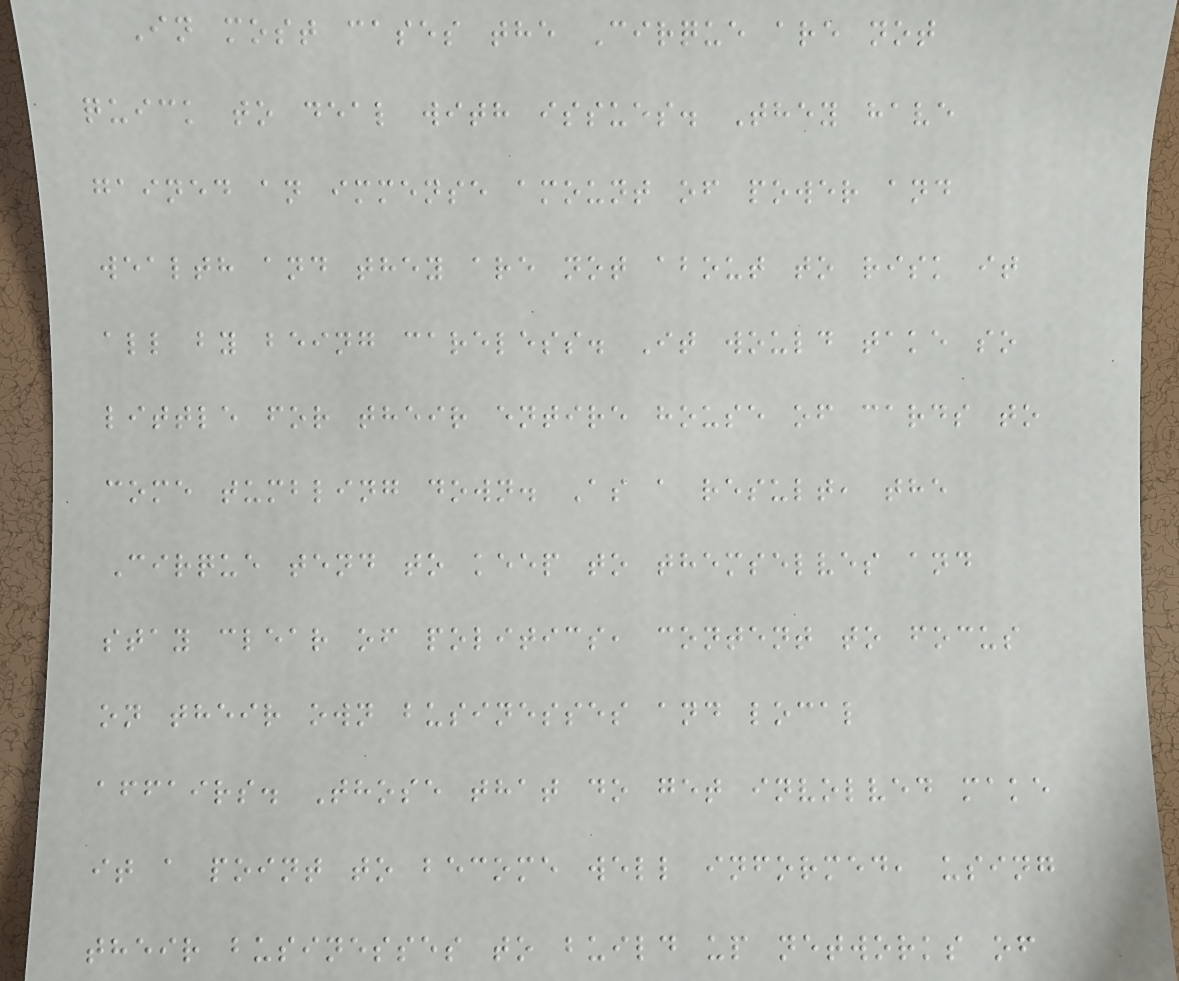In most cases the Cirque are not
quick to deal with issues. They have
gained an immense amount of power and
wealth and they are not about to risk it
all by being careless. It would take so
little for their entire house of cards to
come tumbling down. As a result, the
Cirque tend to keep to themselves and
stay clear of politics, content to focus
on their own businesses and local
affairs. Those that do get involved make
it a point to become well informed, using
their businesses to build up networks of
